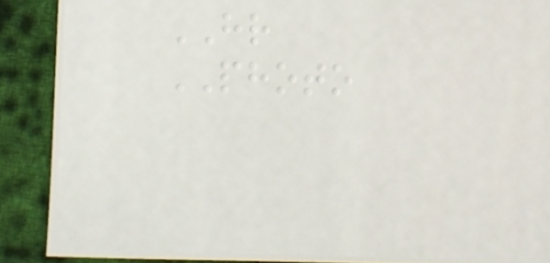HR
PHOTO
